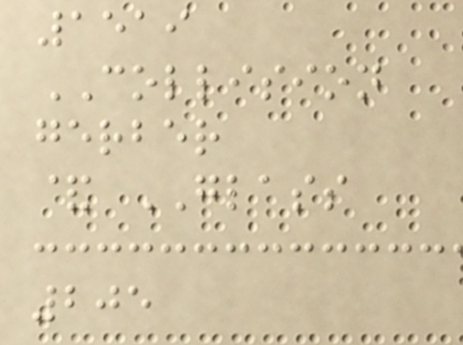1519
COLLISION
gerber
& GLASS
205
